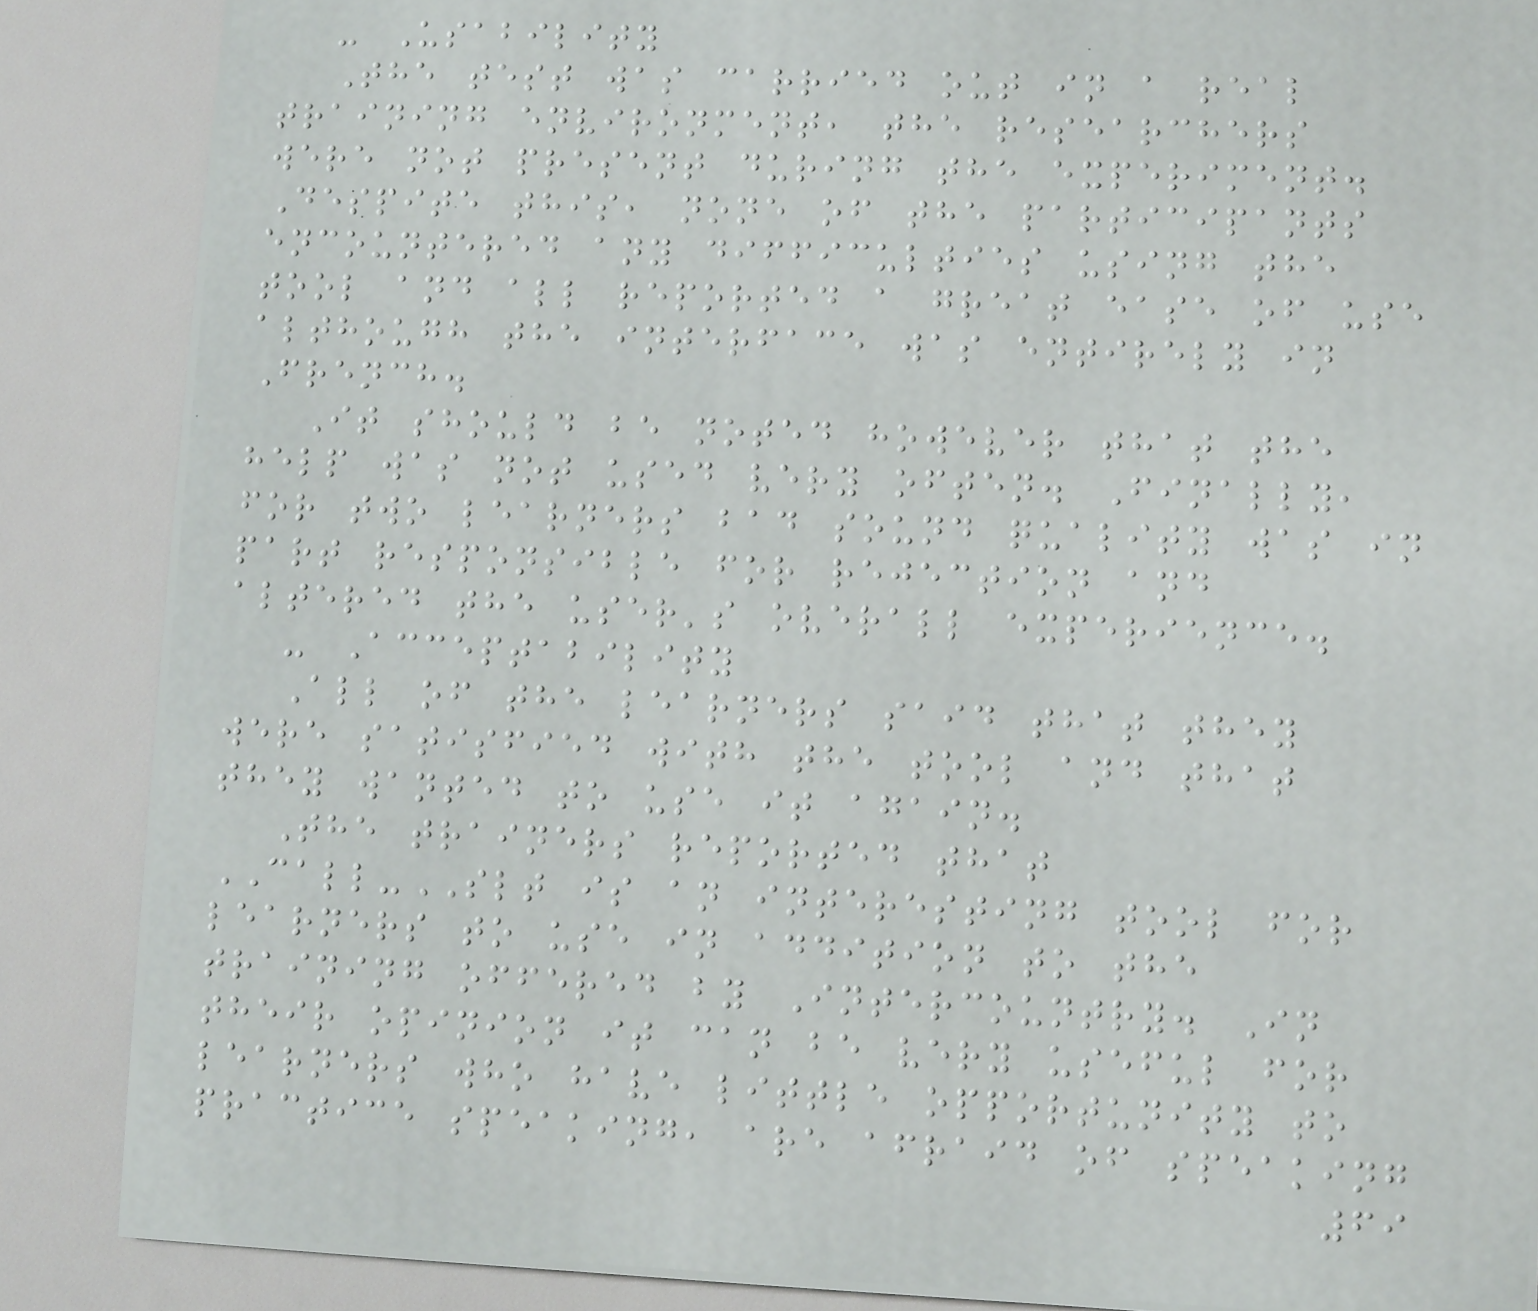- Usability
The test was carried out in a real
training environment, the researchers
were not present during the experiment.
Despite this, none of the participants
encountered any difficulties using the
tool and all reported a great ease of use
although the interface was entirely in
French.
It should be noted however that the
help was not used very often. Finally,
for two learners bad sound quality was in
part responsible for rejection and
altered the user's overall experience.
- Acceptability
All of the learners said that they
were satisfied with the tool and that
they wanted to use it again.
The trainers reported that
CALL-SLT is an interesting tool for
learners to use in addition to the
training offered by Intercountry. In
their opinion it can be very useful for
learners who have little opportunity to
practice speaking, are afraid of speaking
69
